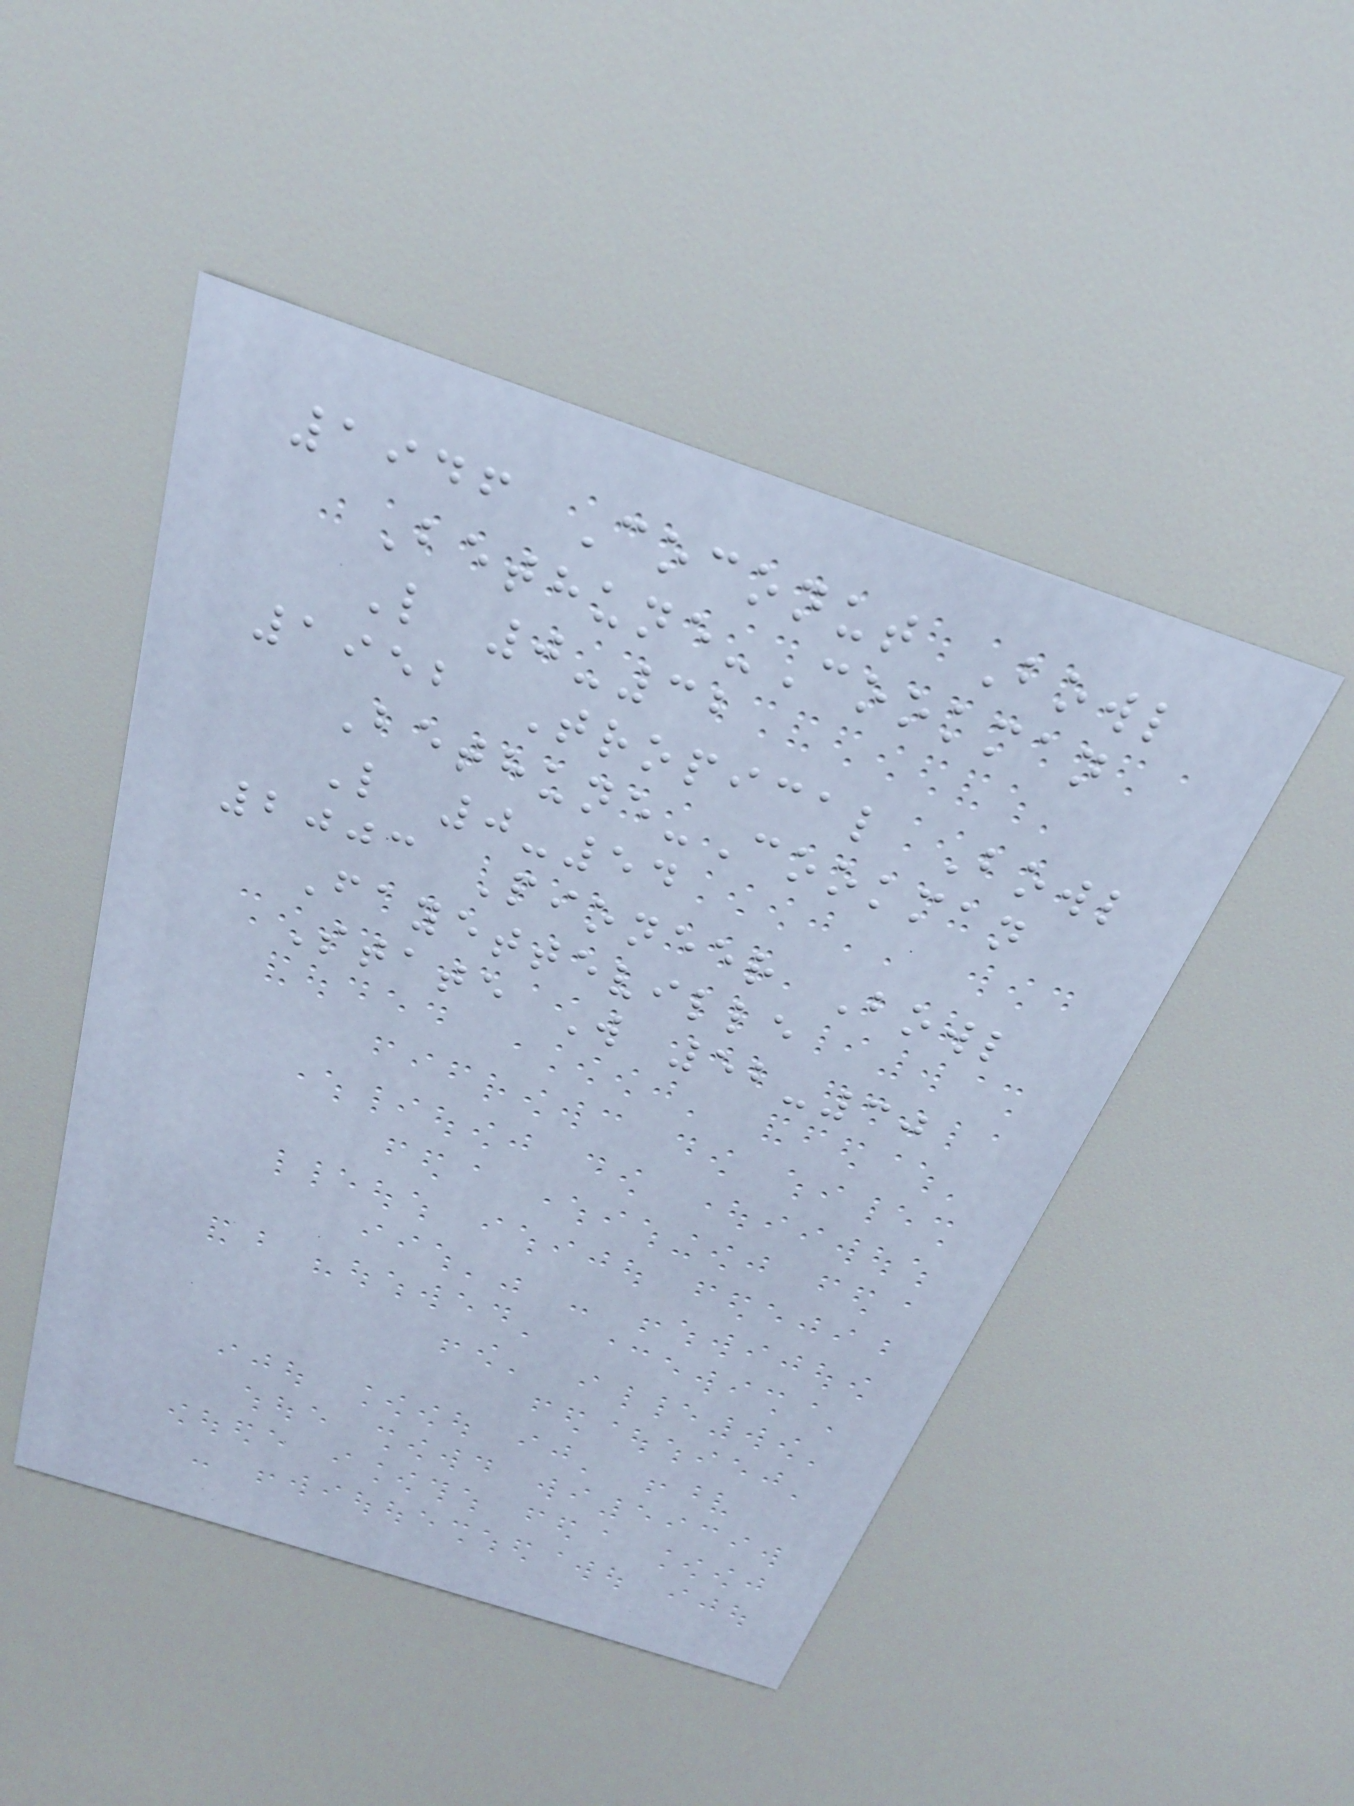1946 Coconut Bowl
Bethune-Cookman
L 0-32
1952 Tropical Bowl
Bethune-Cookman
L 0-54
2003 Pioneer Bowl
Fayetteville
State W 52-30
